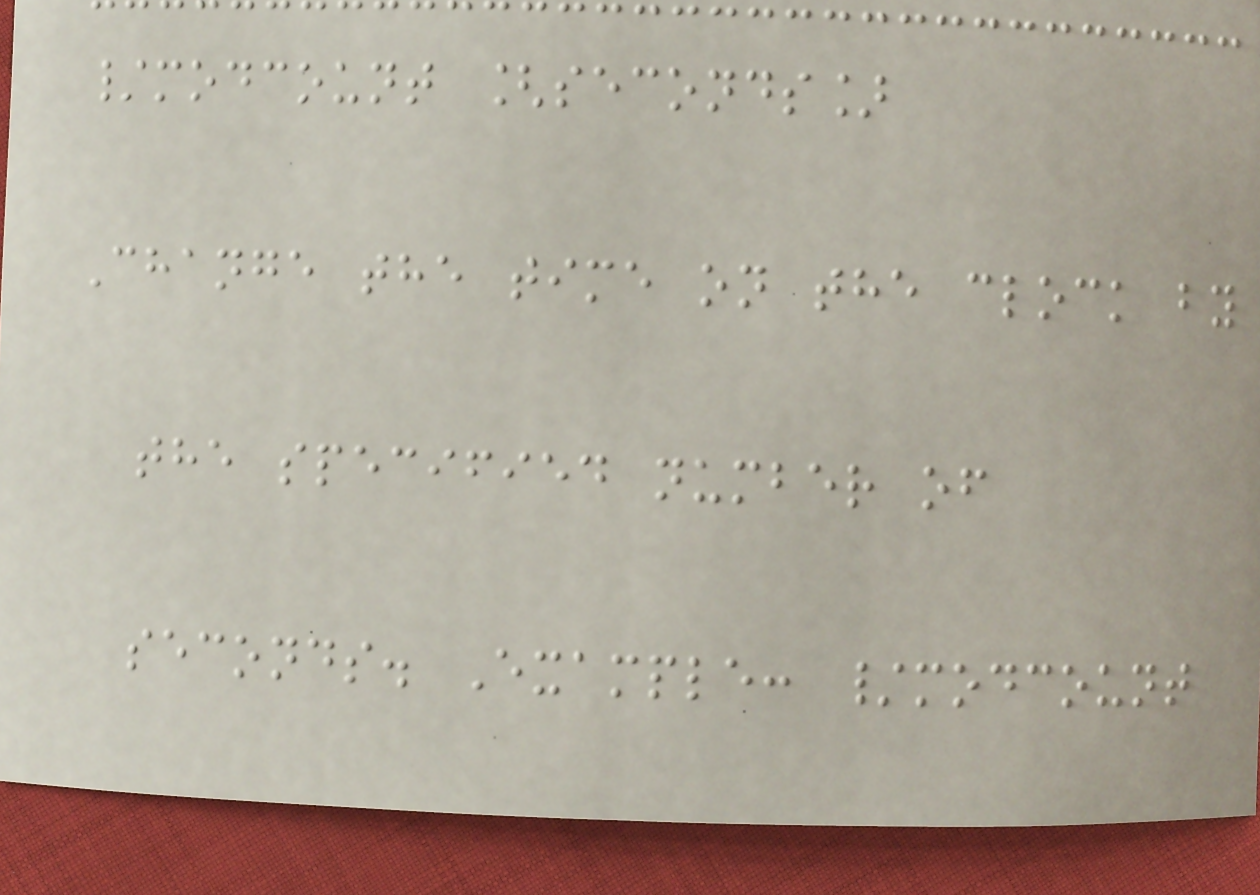/modcount [seconds]
Change the time on the clock by
the specified number of
seconds. Example: /modcount
